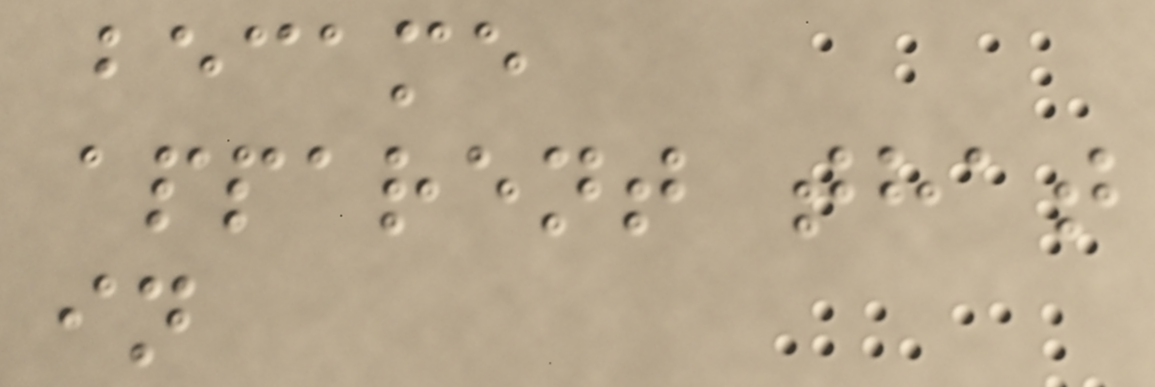became
apparent that
in
